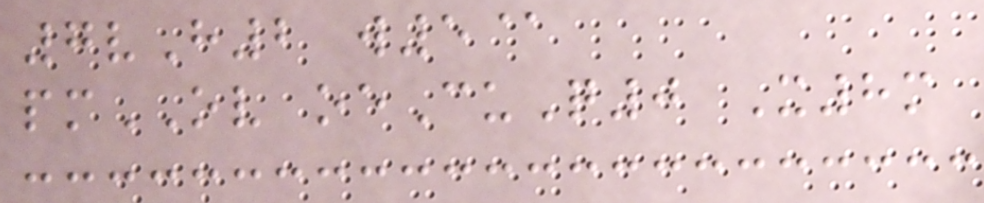7vH2 w5@
pmOV oeCuQ0 X8m
